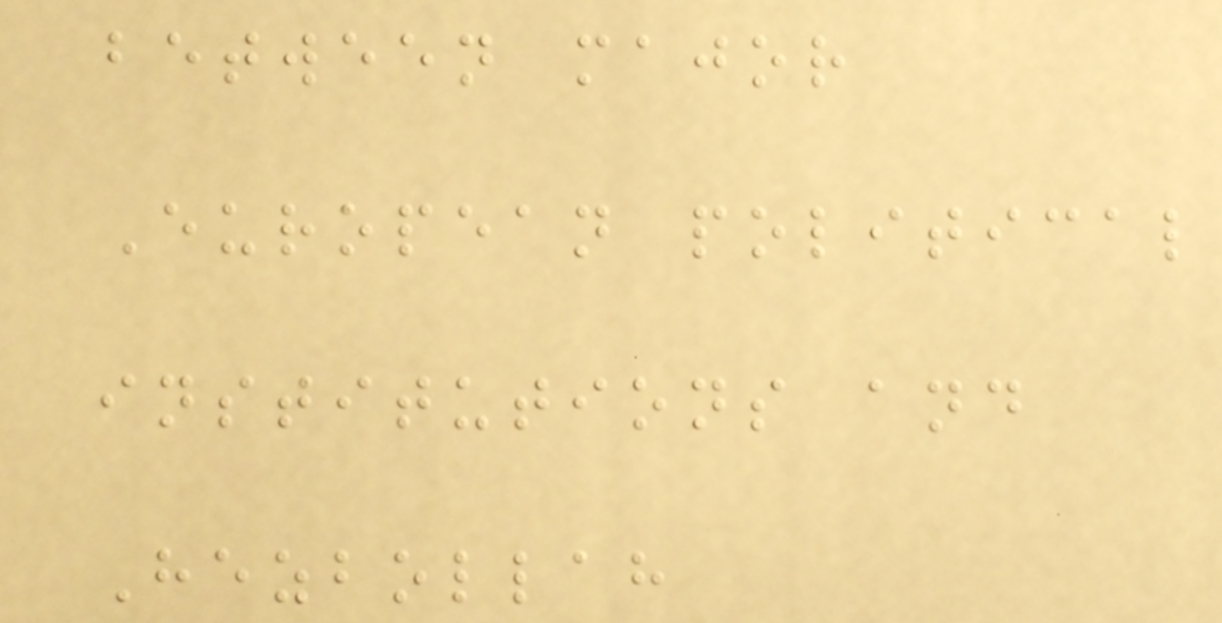between major
European political
institutions and
Hezbollah
